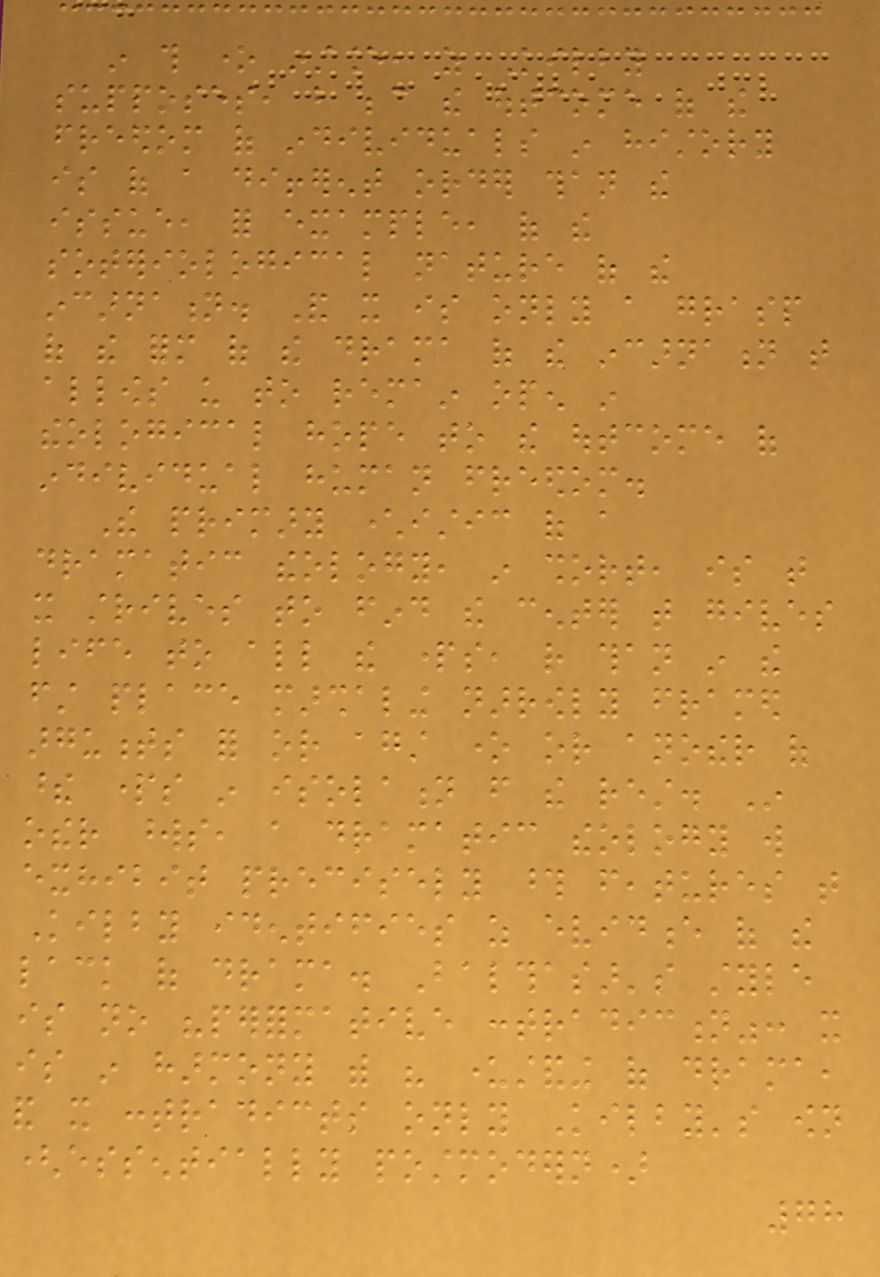in this one instance, as Kilby
supposes, but because the outcome of the
freedom of individuals in history
is of a different order than the
issue, for example, of the
soteriological nature of the
incarnation. And it is only a grasp
of the form of the drama of the incarnation that
allows us to remain open in
theological hope to the outcome of
individual human freedom.
The primary characteristic of a
dramatic theology, in short, is that
it strives to find the center that gives
life to all the parts, rather than in the
first place marshaling narrowly framed
arguments for or against one or another of
these parts in isolation from the rest. In
other words, a dramatic theology will
exhibit precisely those features that
Kilby identifies as evidence of the
lack of drama. Balthasar's style
is no "performative contradiction": it
is in harmony with his understanding of drama,
and it contradicts only Kilby's own
(essentially postmodern)
78
